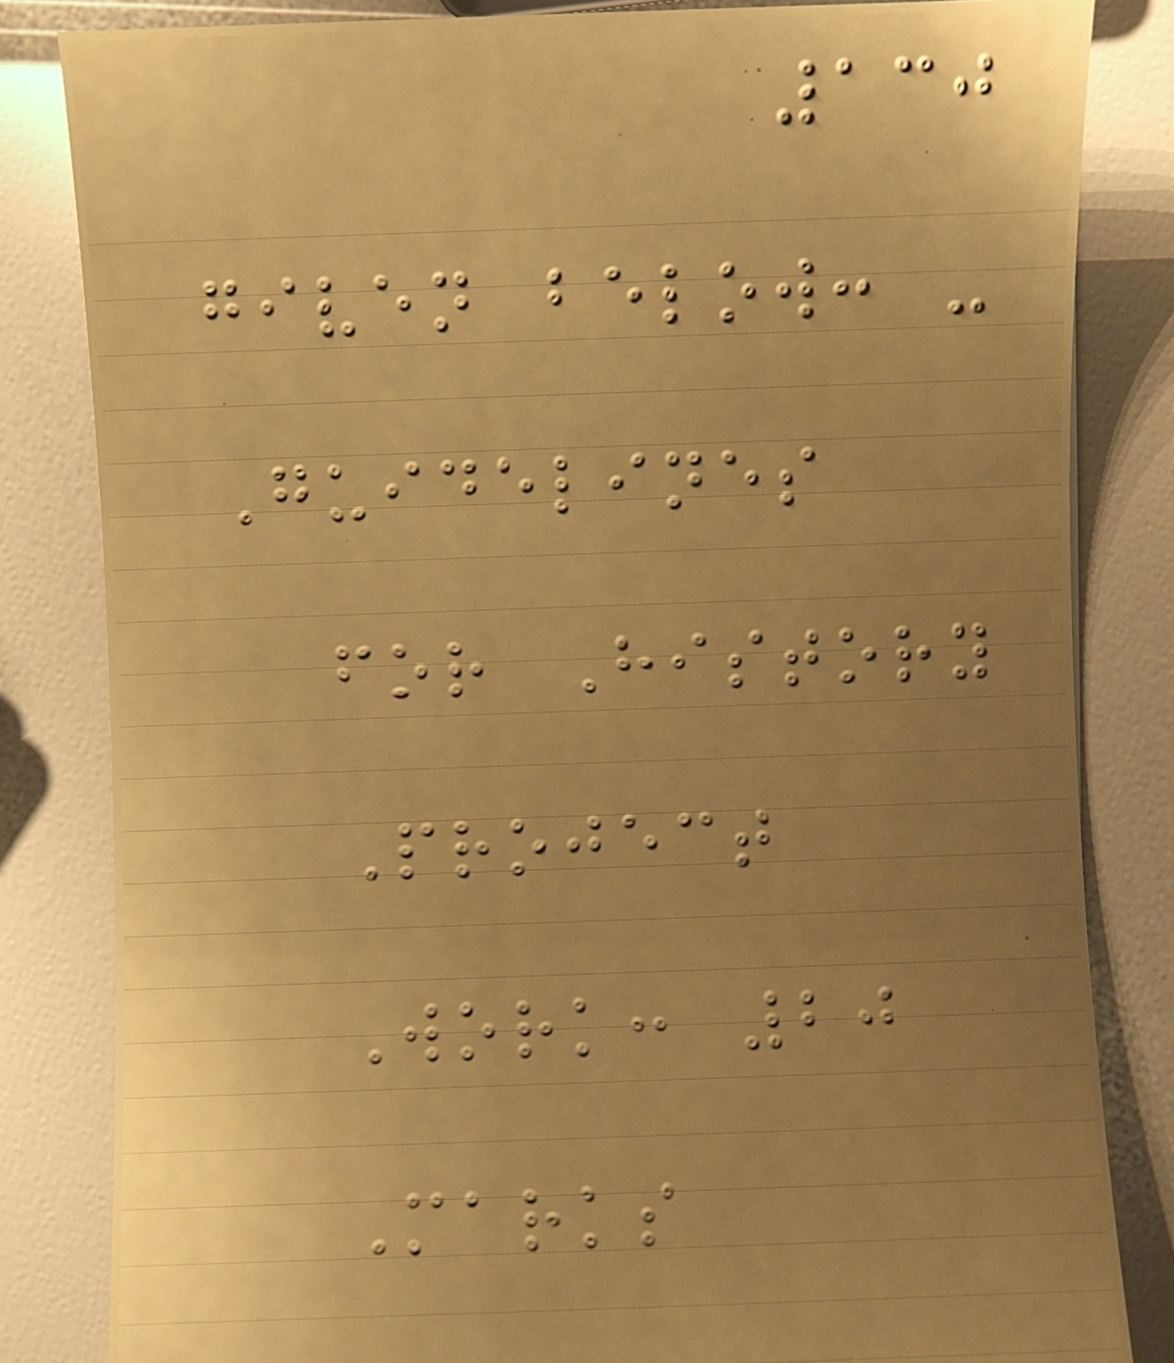130
given below: -
Guidelines
for History
Project
Work: 20
Marks
